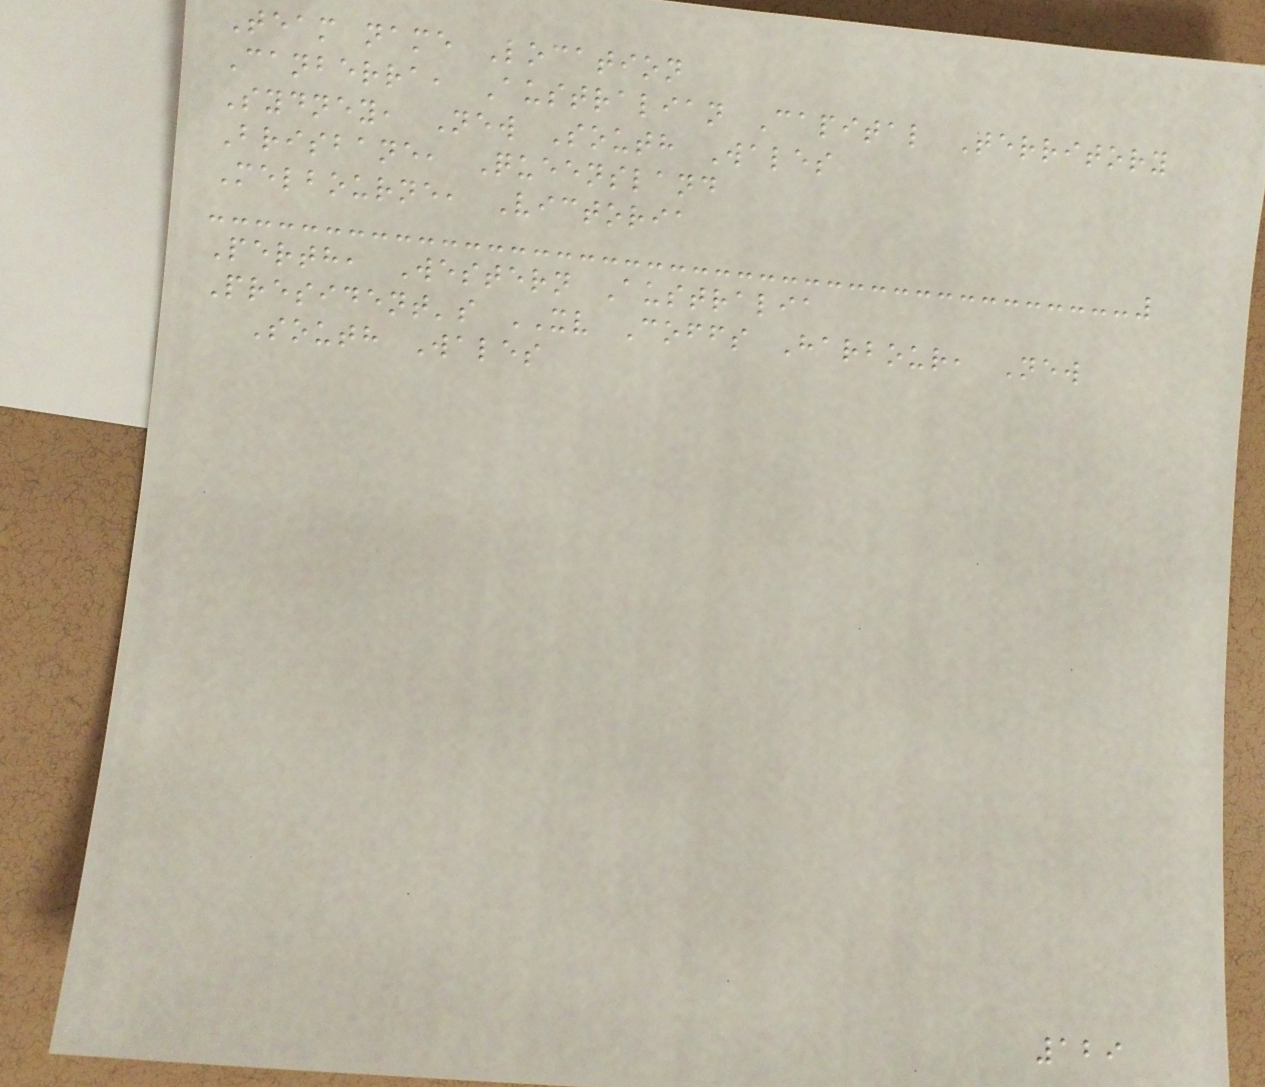Team name Location
Canberra, Australian Capital Territory
Sydney, New South Wales
Brisbane, Queensland
Melbourne, Victoria
Perth, Western Australia
President's XV Coffs Harbour, New
South Wales
129
